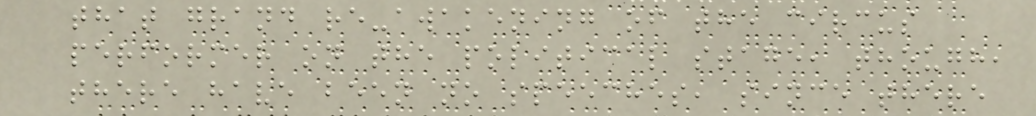that grand re-awakening of the circus
performer on the political stage, though,
there have been no speeches, since there
